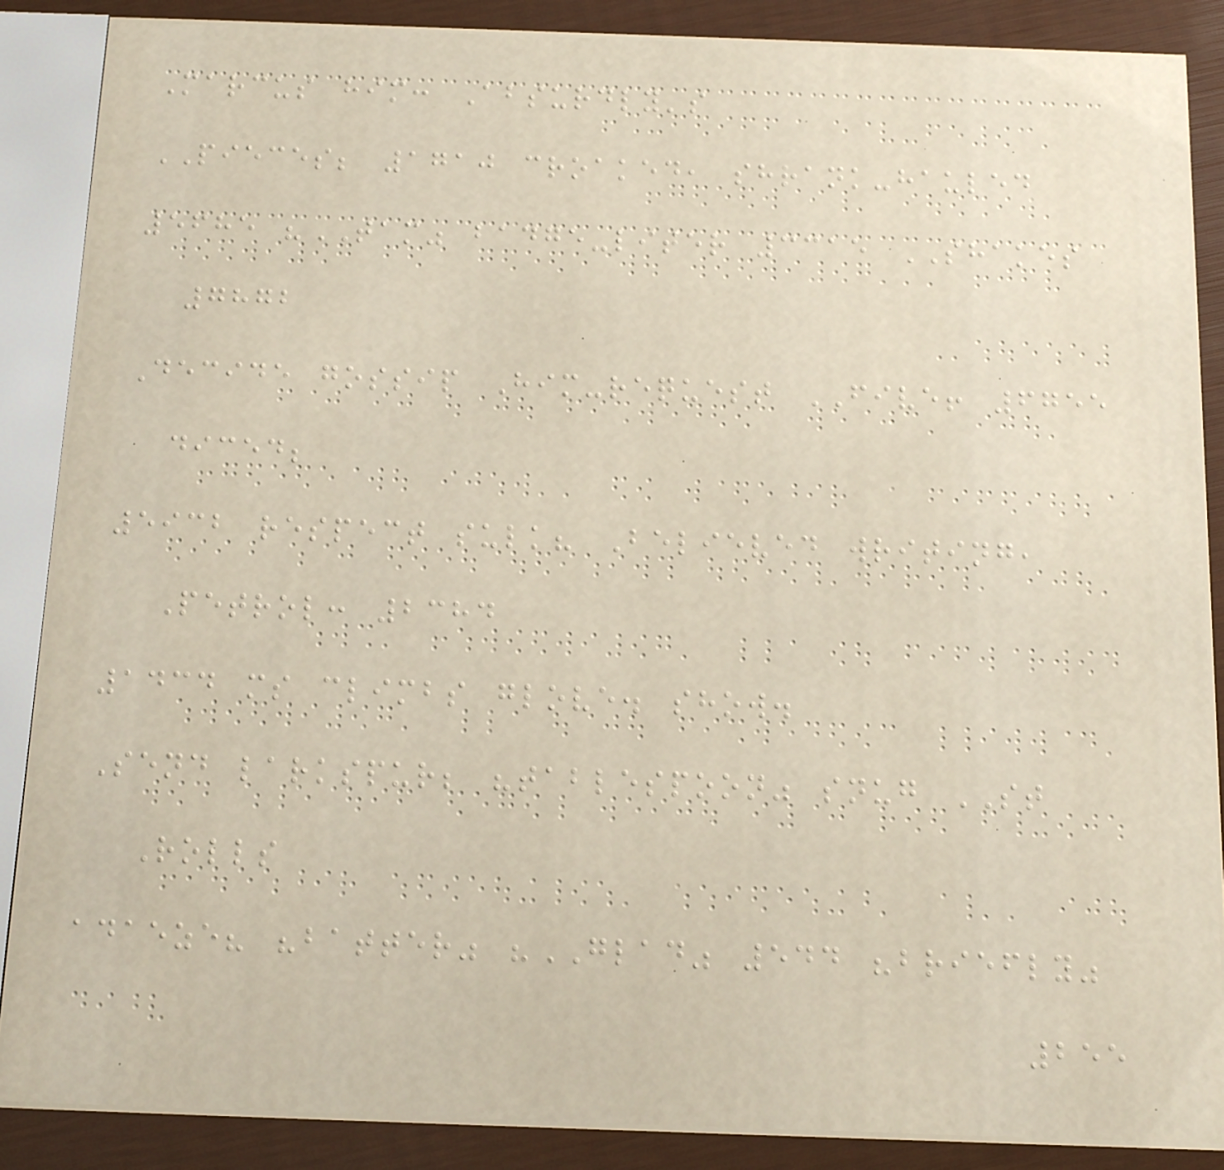Marcus him: Absurdly's
PIECES; 1710 croaked, shrank-hauled
5685 "TAM" badge-liter 3315 SHAKES
7872
Decide gossip Him-request FIVE! 6755
diced;
5932 respect sulk? Believed writing,
Petrol: 2384
1434 ms climbs glove. show.
Send larkspur; "tablespoon" snug ST
Rolls
adaeze? "batter" "GLAD" 544 "briefly"
255
